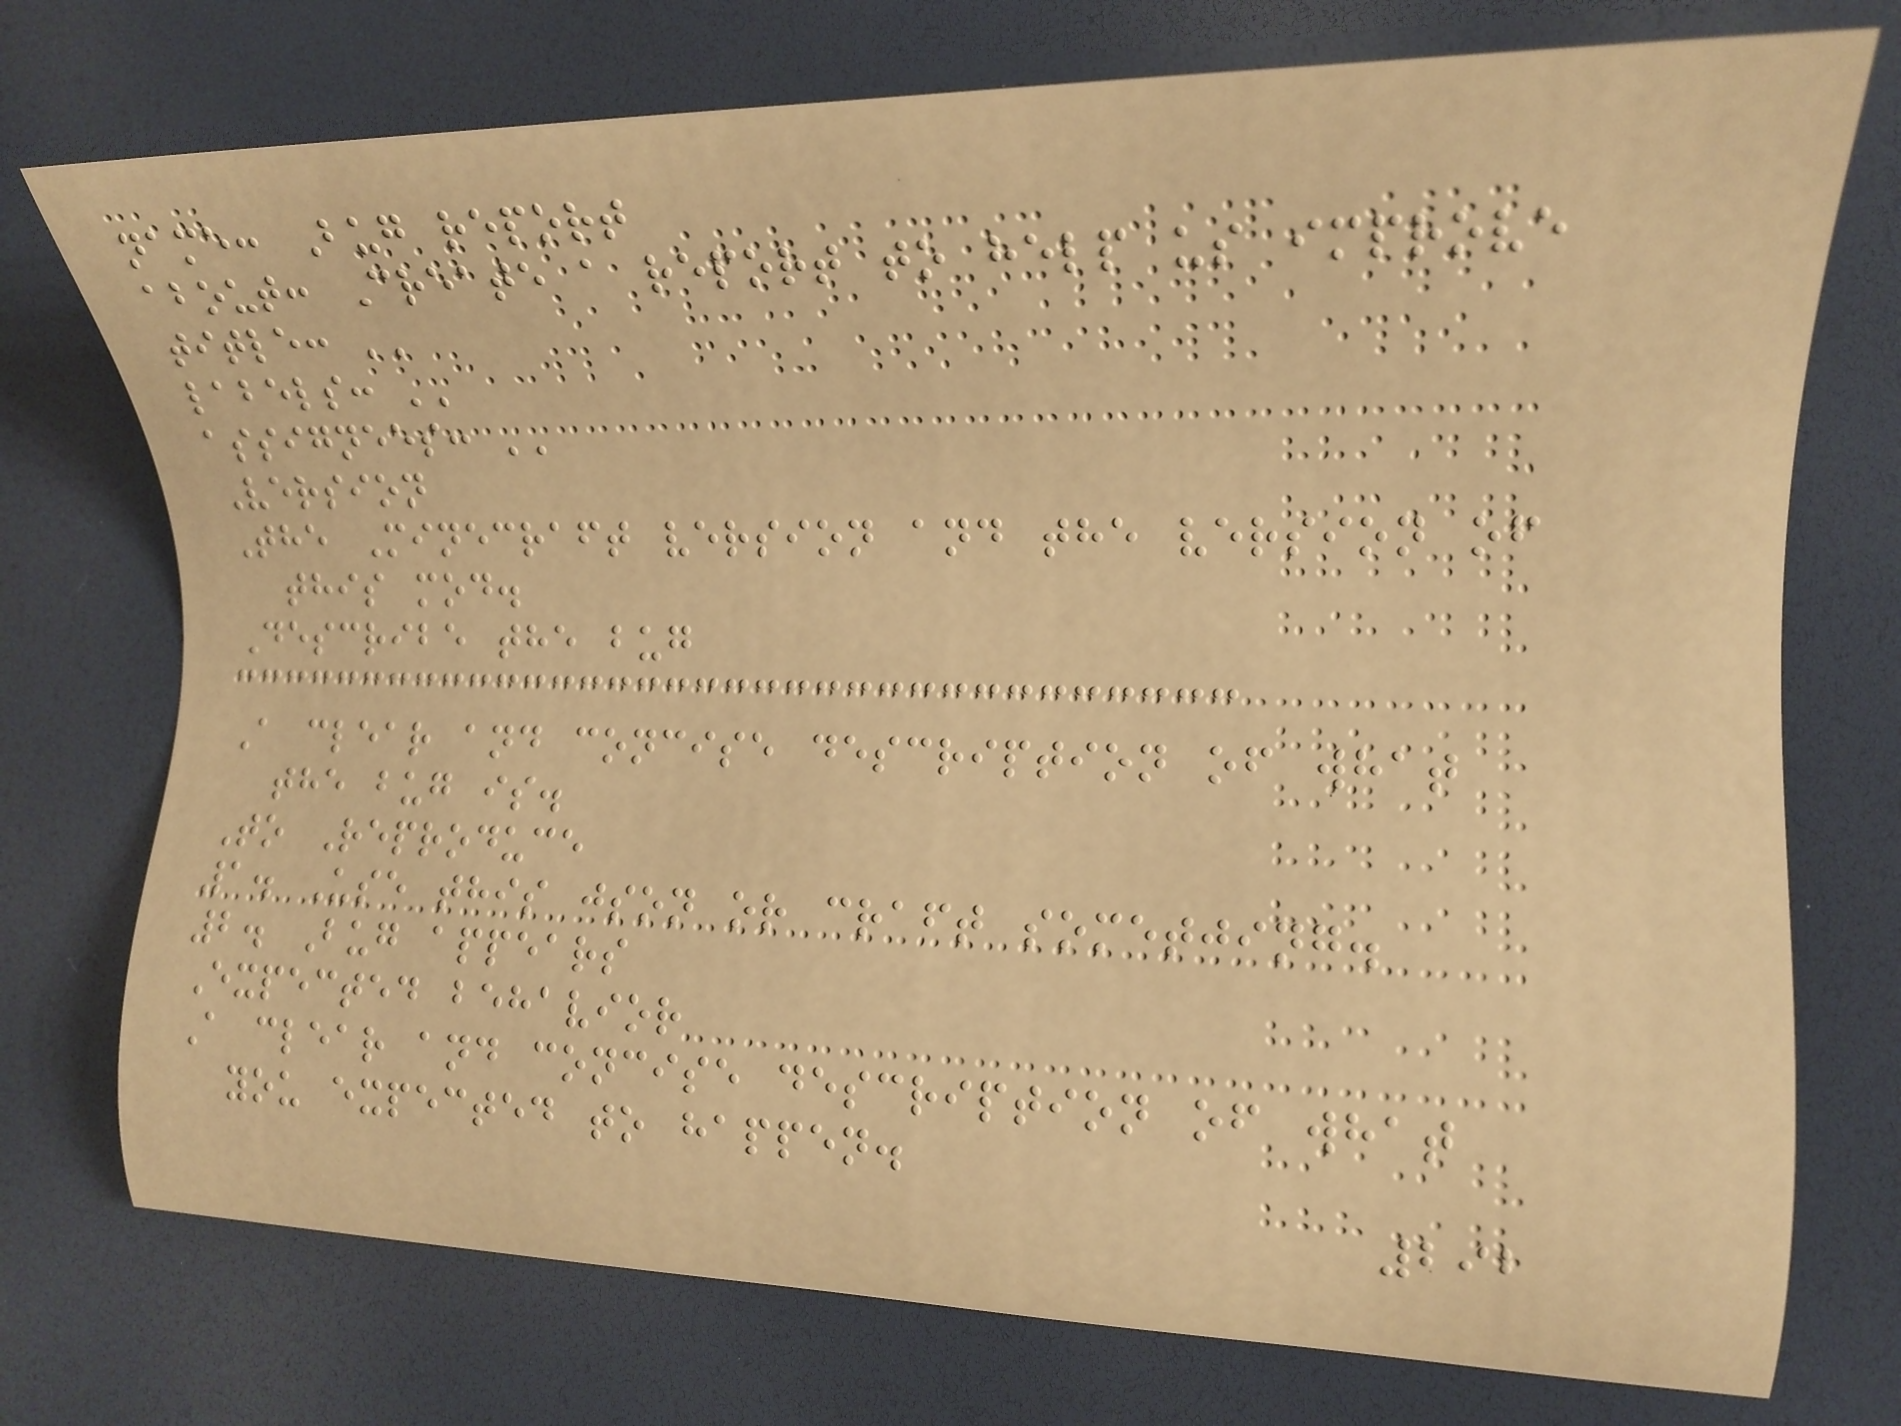name: Bug report
about: Create a report to help us improve
title: ''
labels: ''
assignees: ''
Version
The Minecraft version and the version of
this mod.
Describe the bug
A clear and concise description of what
the bug is.
To Reproduce
1. Use this json or craft sometjing.
2. Bug appears
Expected behavior
A clear and concise description of what
you expected to happen.
292
